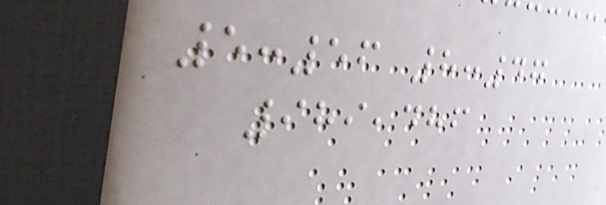5:56 8:47
989,486
